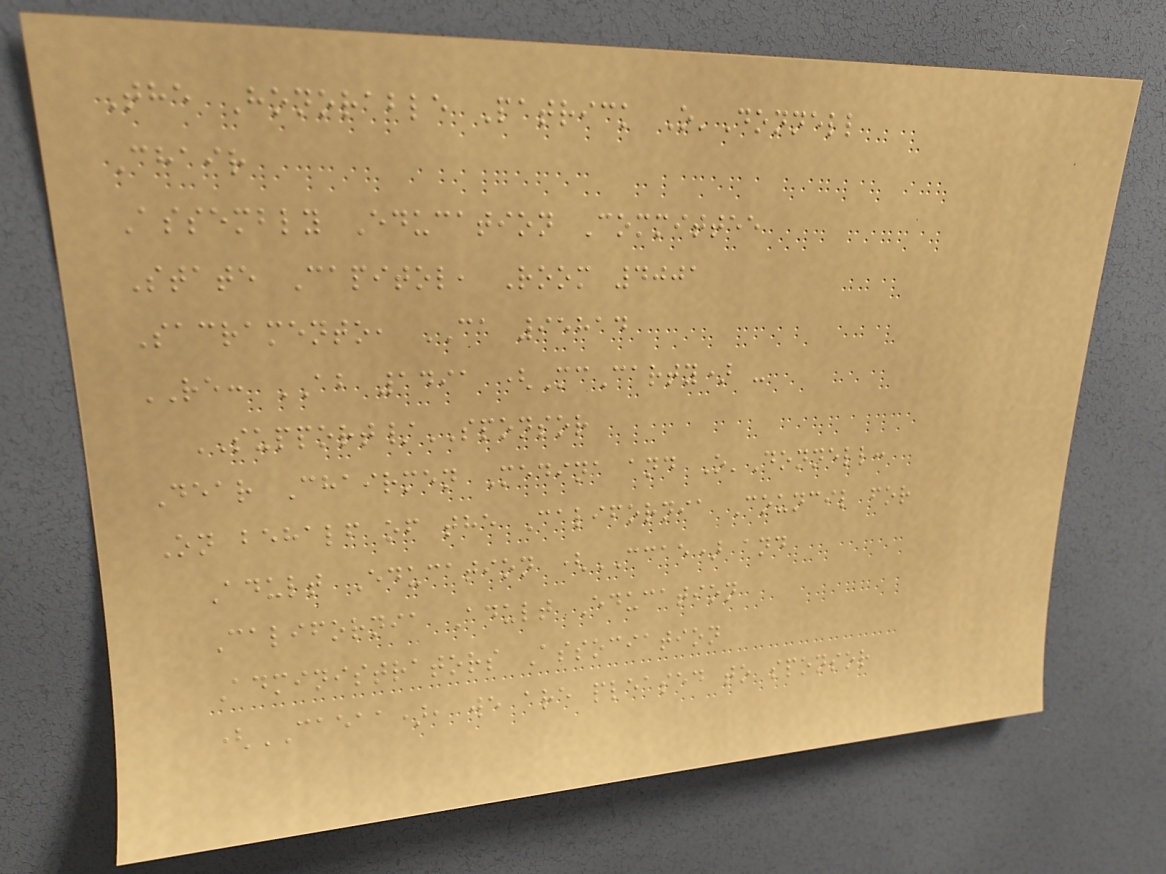The Honorable Patrick O'Donnell
Chair
Assembly Education Committee
State Capitol, Room 4001
Sacramento, CA 95814
RE: AB 1491 (McCarty) -
SUPPORT/SPONSOR
Dear Chairmen Medina and O'Donnell:
On behalf of the California Council for
Adult Education (CCAE) and
California Adult Education
Administrators Association
(CAEAA), we are pleased to sponsor
